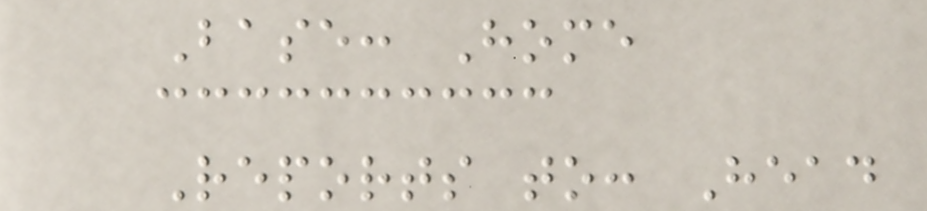Base: Home
Reports to: Head
